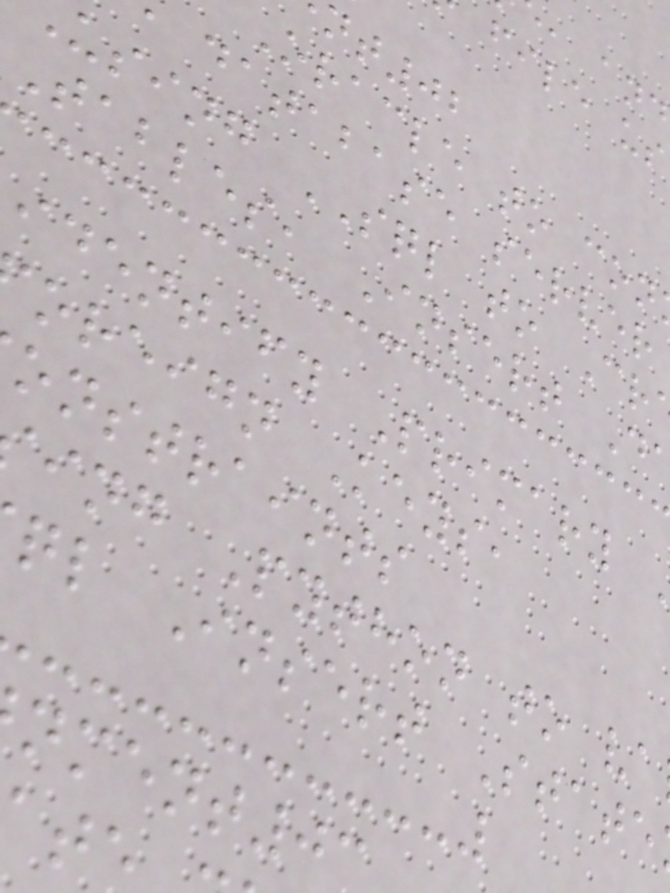file us
nt02
Oracle to con
database server
using SQL to Cr
Tables, Insert D
identify Primary
oreign Keys,
onstraints
ing Python to va
ql Insert State
